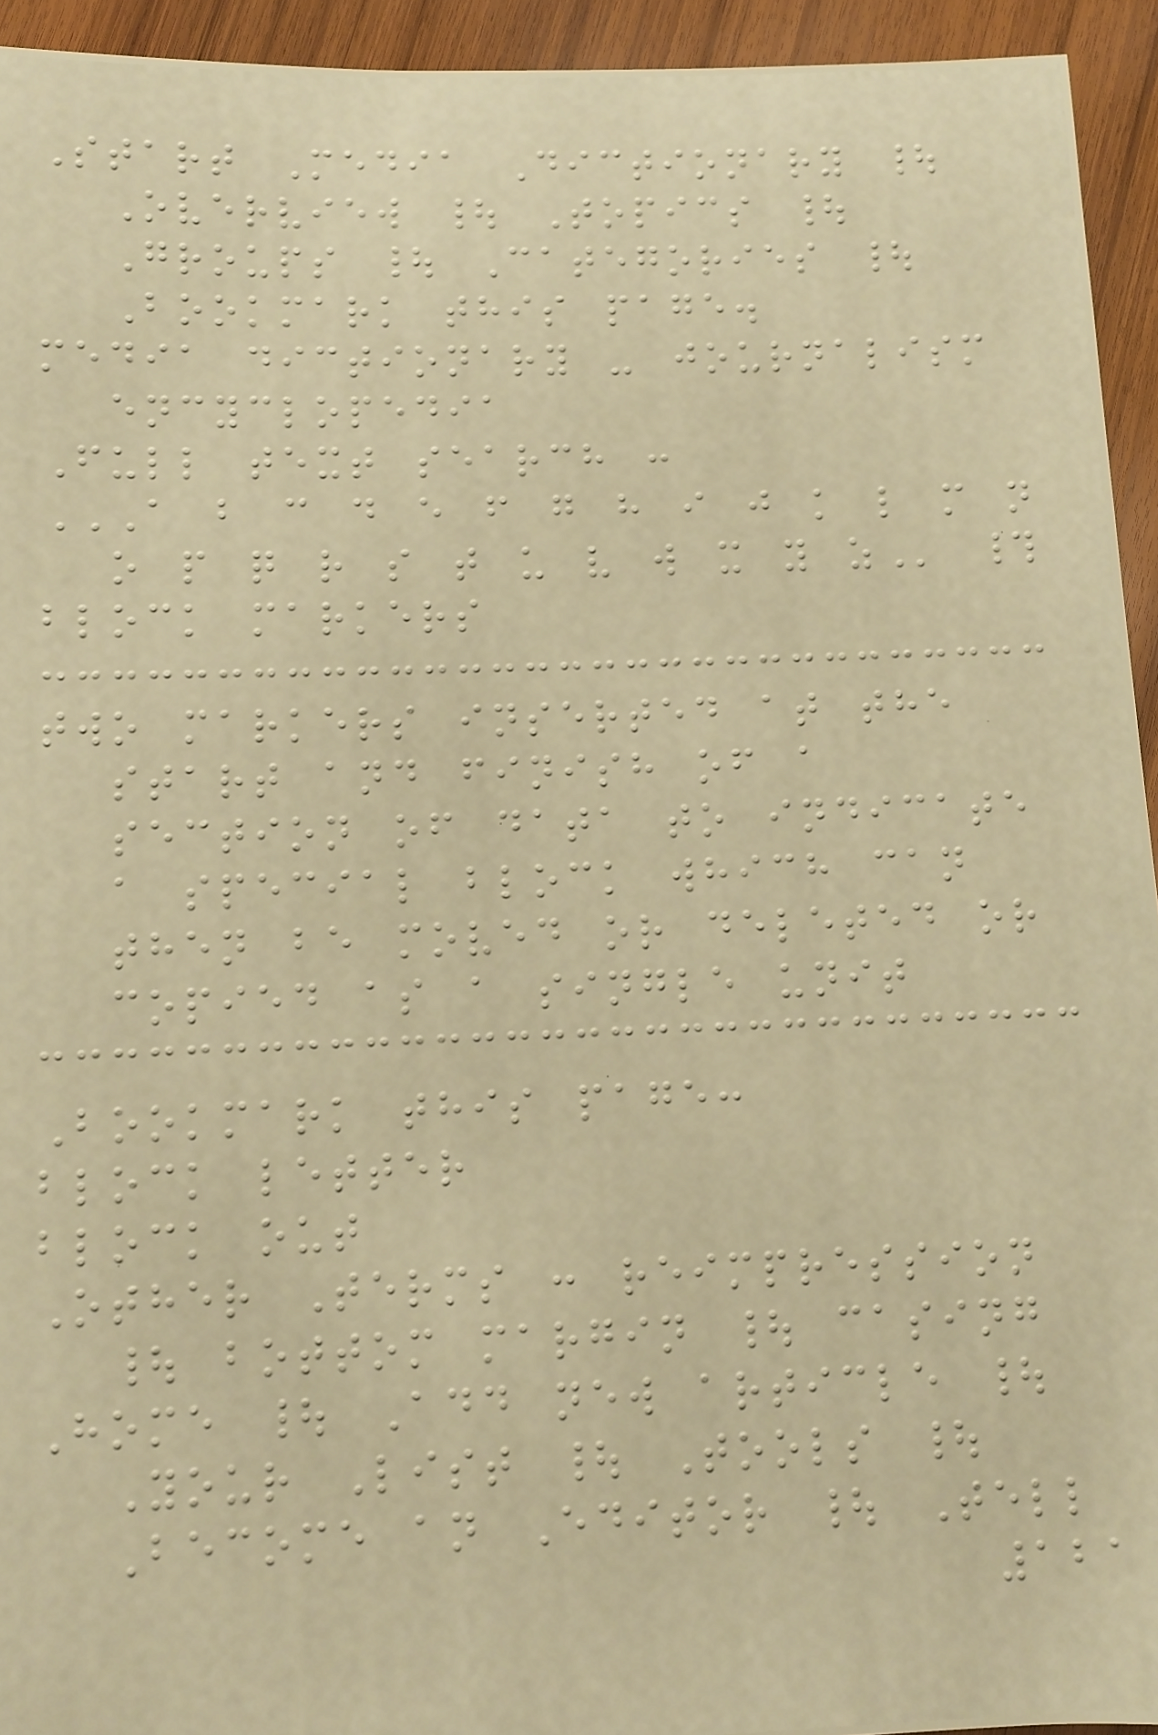Start Media Dictionary |
Overview | Topics |
Groups | Categories |
Bookmark this page.
media dictionary - journalism
encyclopedia
Full text search :
A B C D E F G H I J K L M N
O P Q R S T U V W X Y Z #
block markers
two markers inserted at the
start and finish of a
section of data to indicate
a special block which can
then be moved or deleted or
copied as a single unit
Bookmark this page:
block letter
block out
Other Terms : reimpression
| bottom margin | casing
Home | Add new article |
Your List | Tools |
Become an Editor | Tell
121
